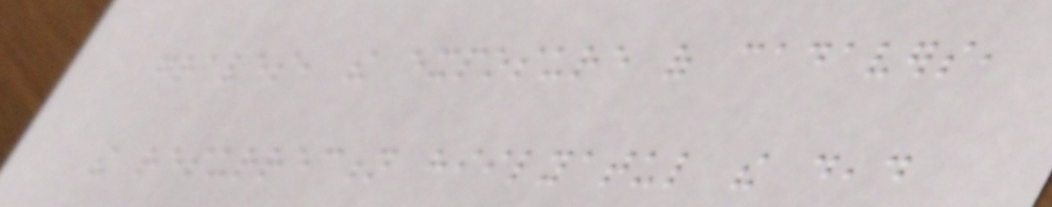graves, the exposure of cadavers,
the resurrection hiilyatul the dead
